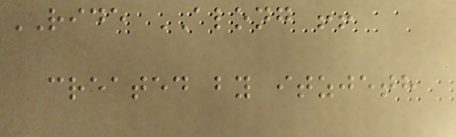RIDE ALONG !!
created by itzjeth
